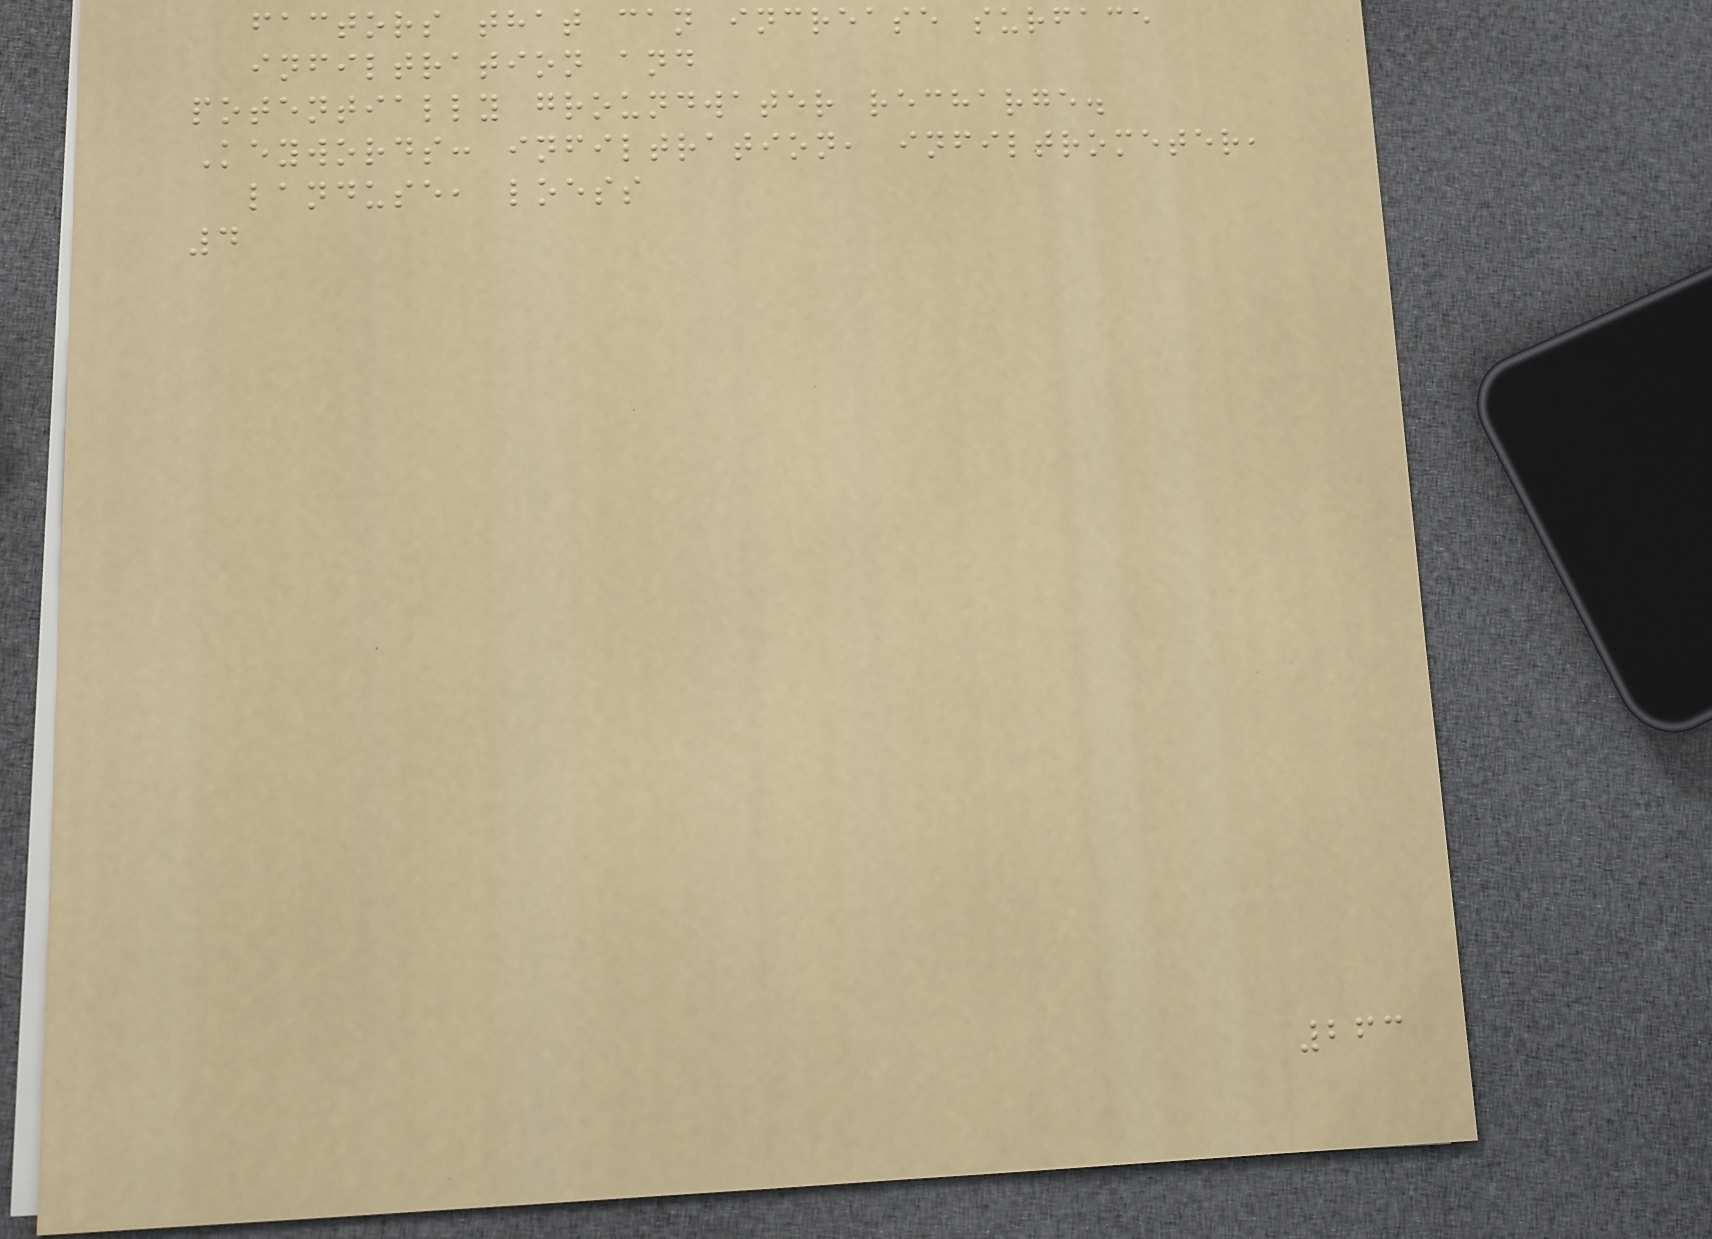factors that can increase surface
infiltration and
potentially groundwater recharge.
Keywords: infiltration, infiltrometer,
landuse, loess
4
263
